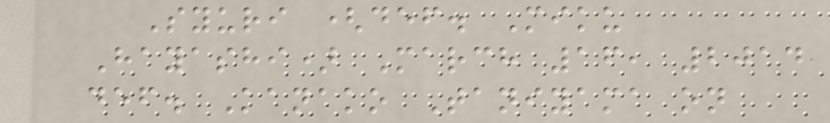Syuri (def. Miku
Hayashi) March 16, 2014
def. Kanako Taniyama on
